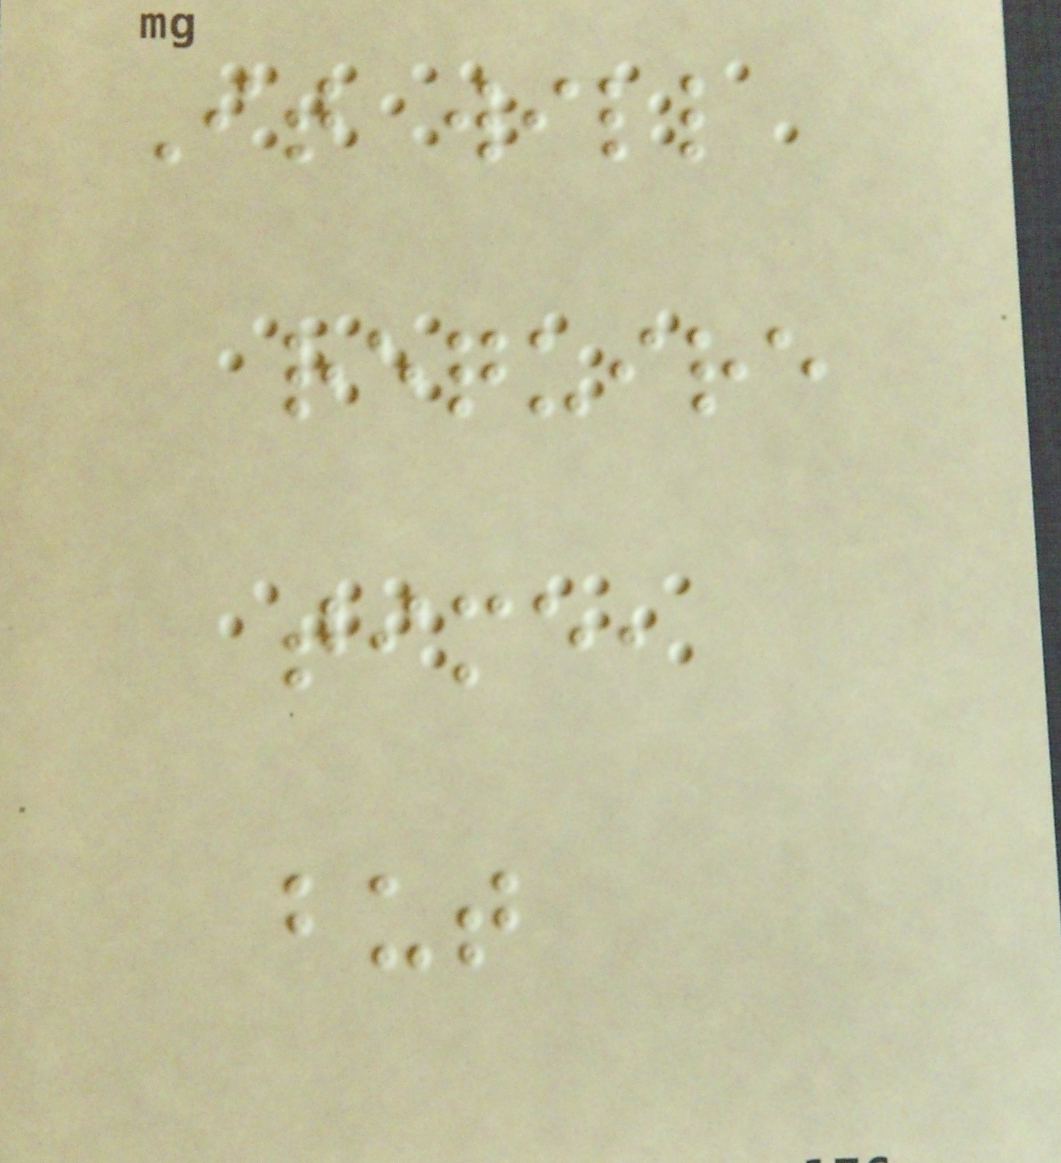It will
require
time,
but
